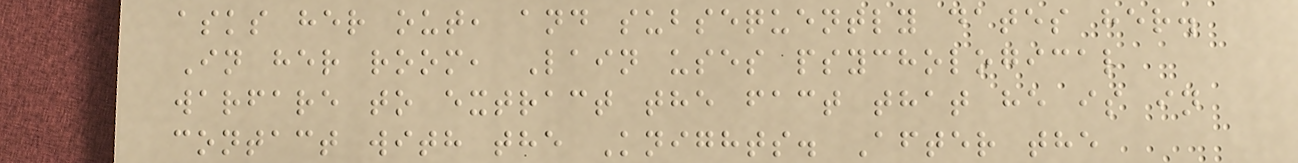asks her out, and subsequently dates her.
In her room, Lain uses psychological
warfare to extract the fact that he is in
contact with the Knights. After the
